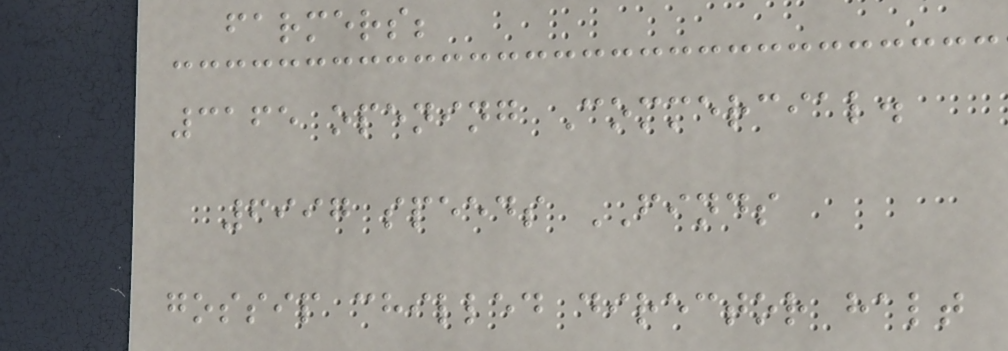farmers;
3165 opening Commercial.
6997 speeds FINDS
gossip chilled director halt
